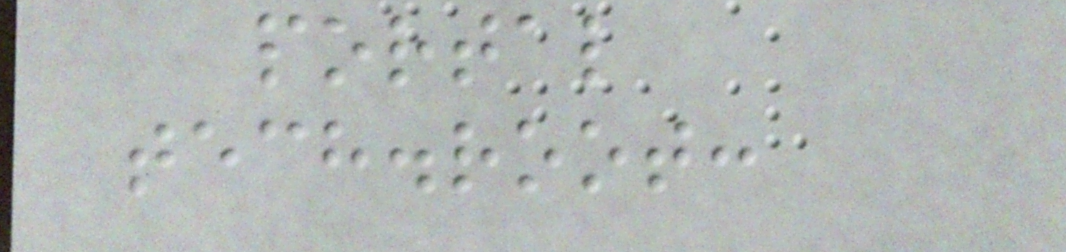portal
tech.root:
